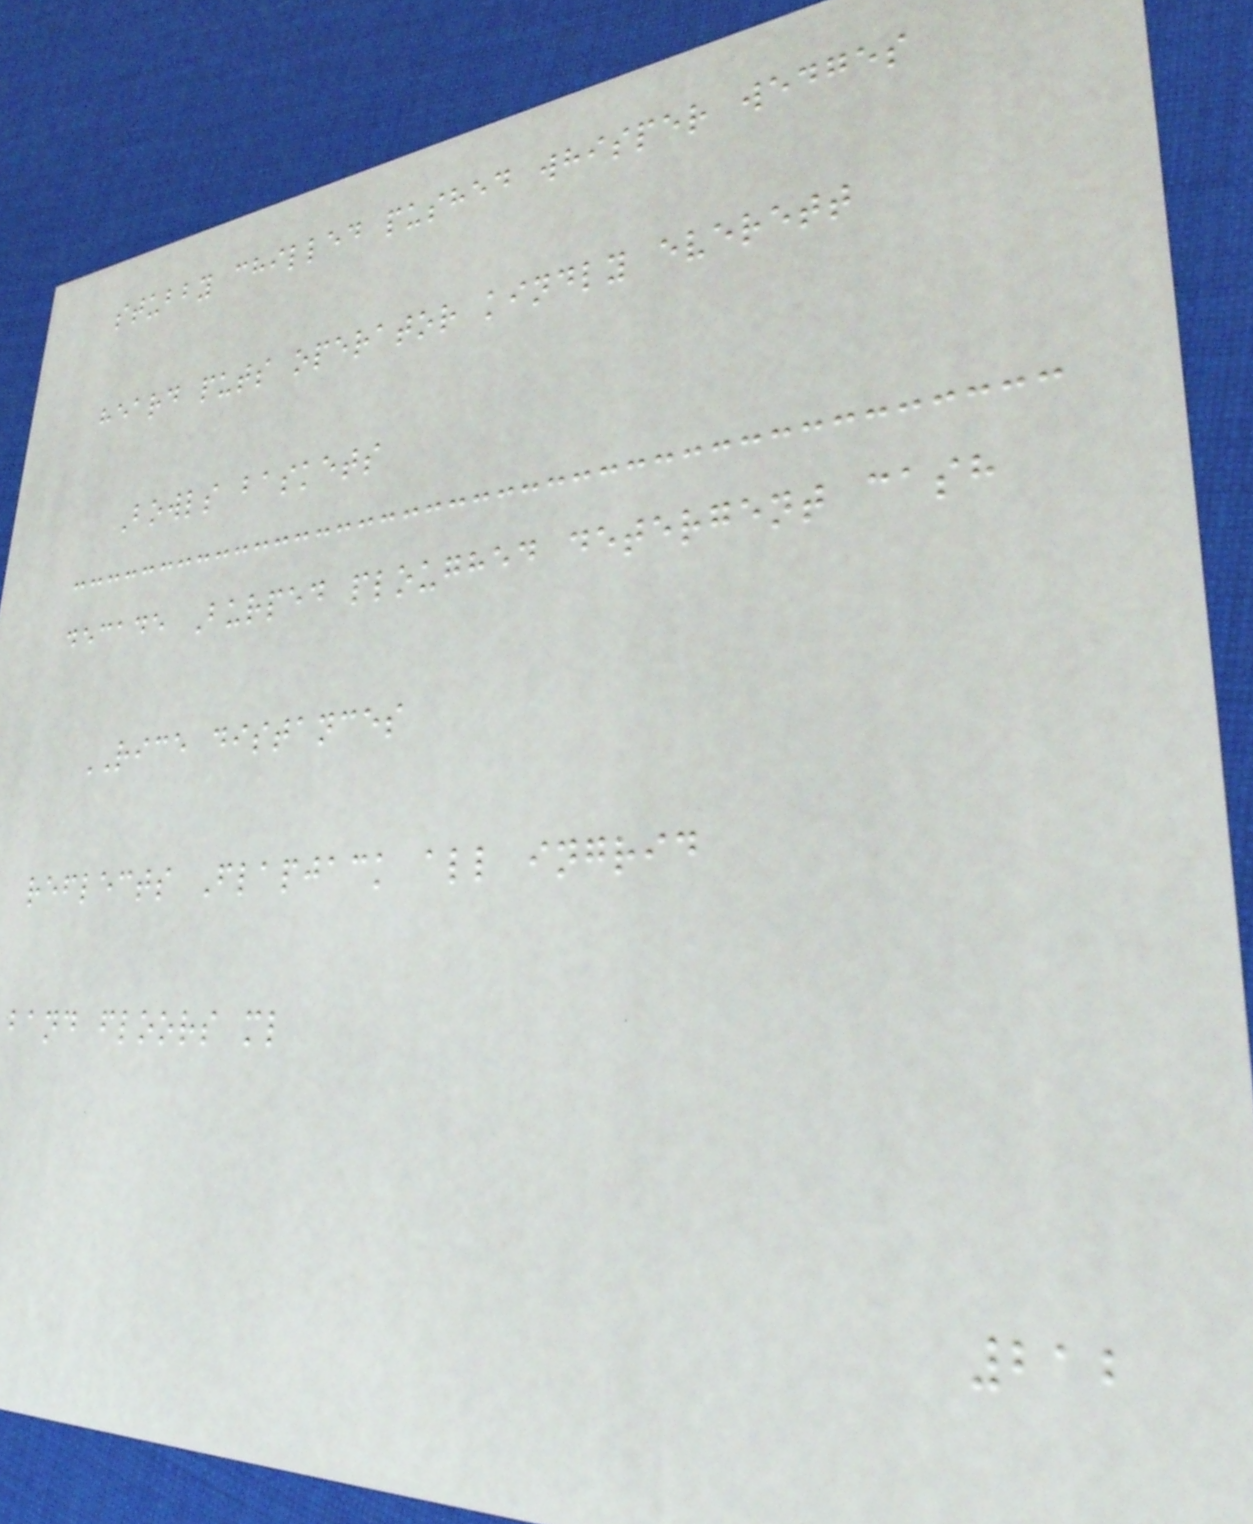stubby chilled pushed whisper wedges
heard puts operator kindly everett
Bowls baskets
decade Burped ploughed detergent cash
RICE distances
reflects Flapjack all ingrid
band floors ml
212
